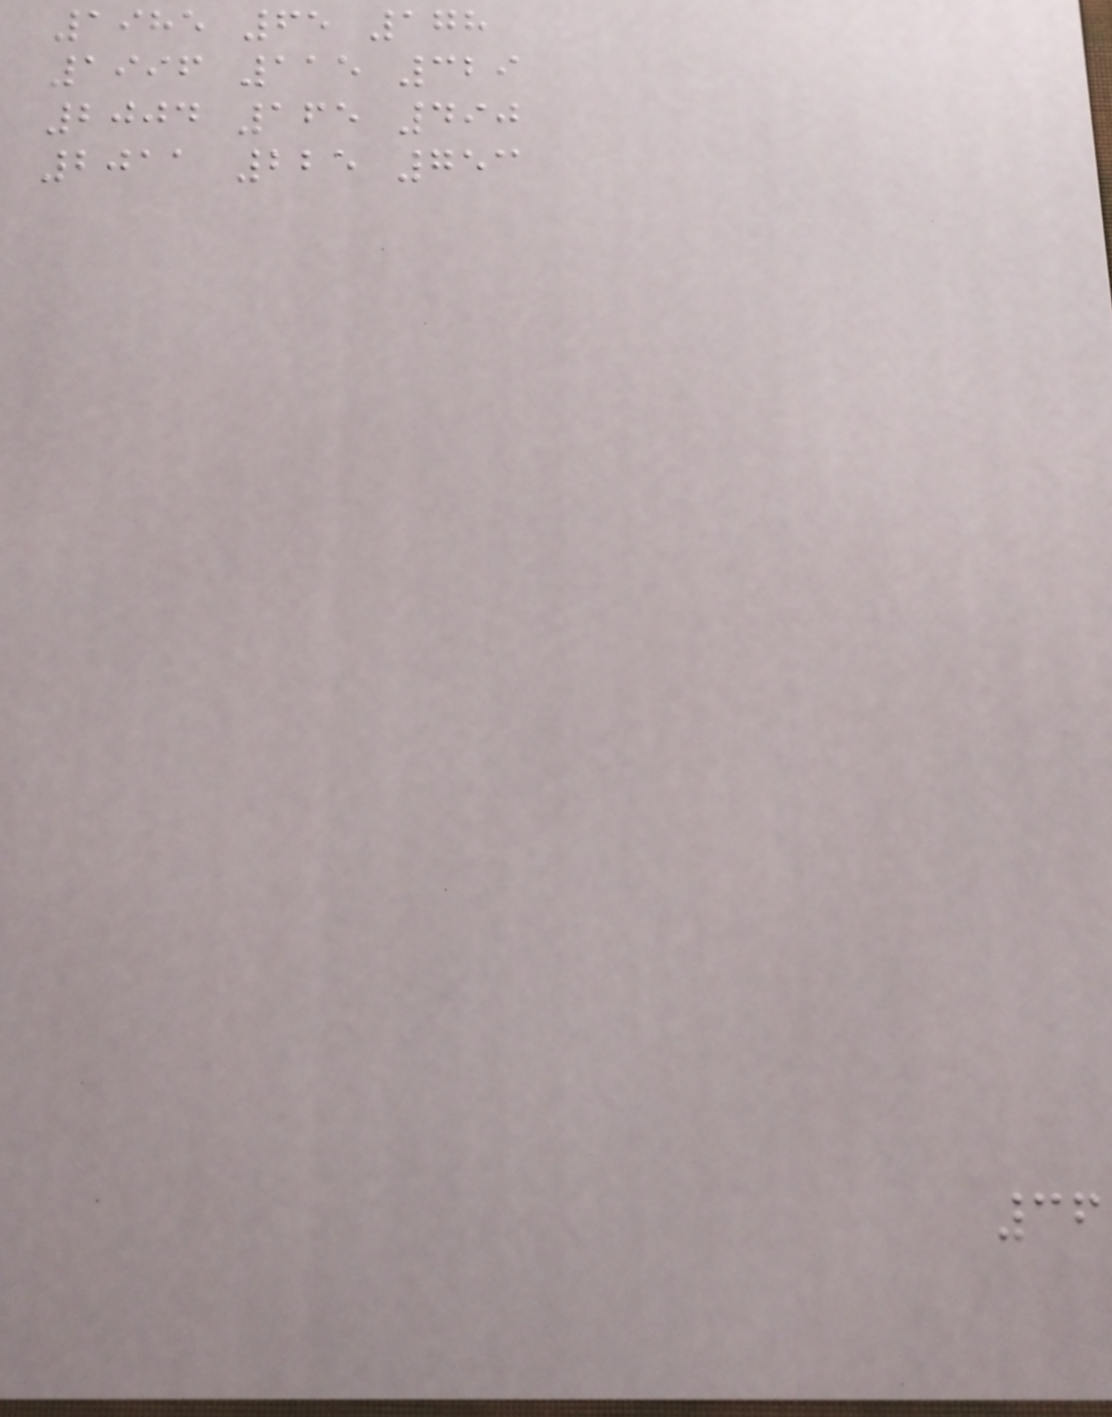1985 65 178
1996 115 329
2004 165 490
2011 225 753
36
